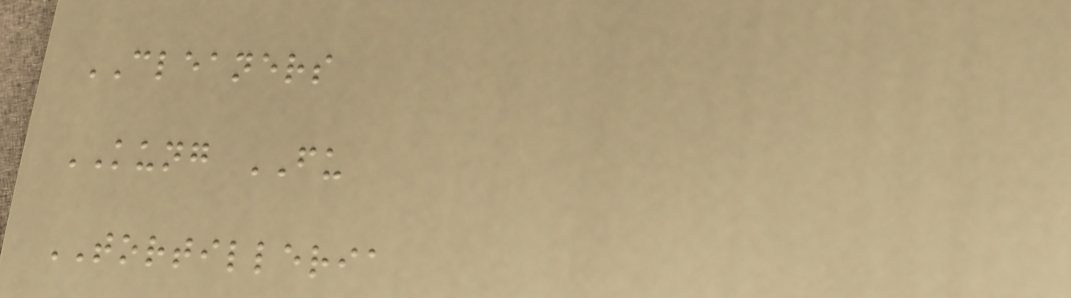CLEANERS
KUNG FU
TORTILLERIA
